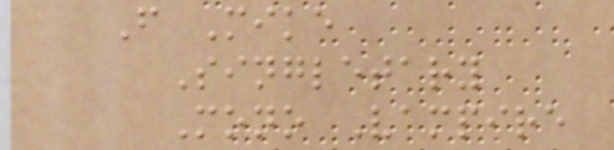F Mike
Singletary
Mono Vampire
